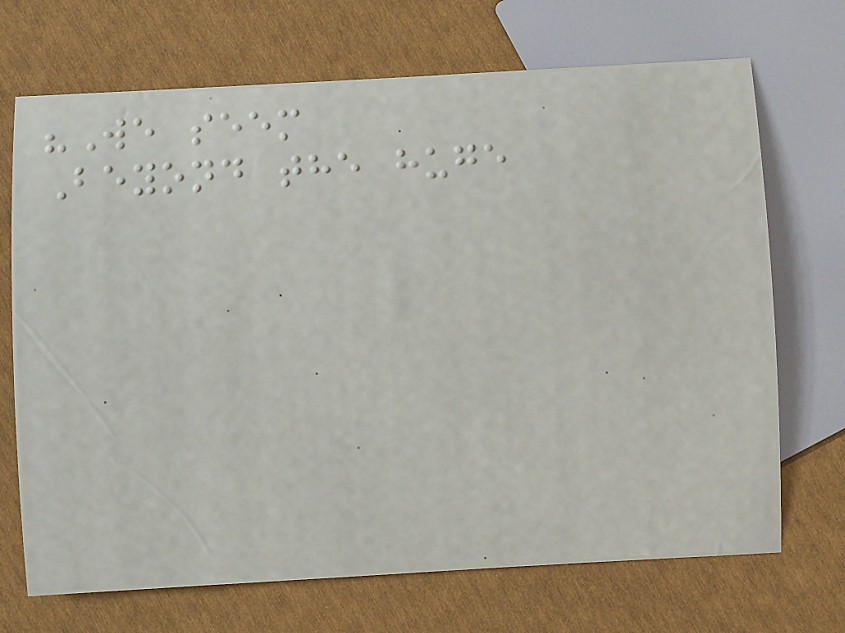"We seem
Beyond the huge
